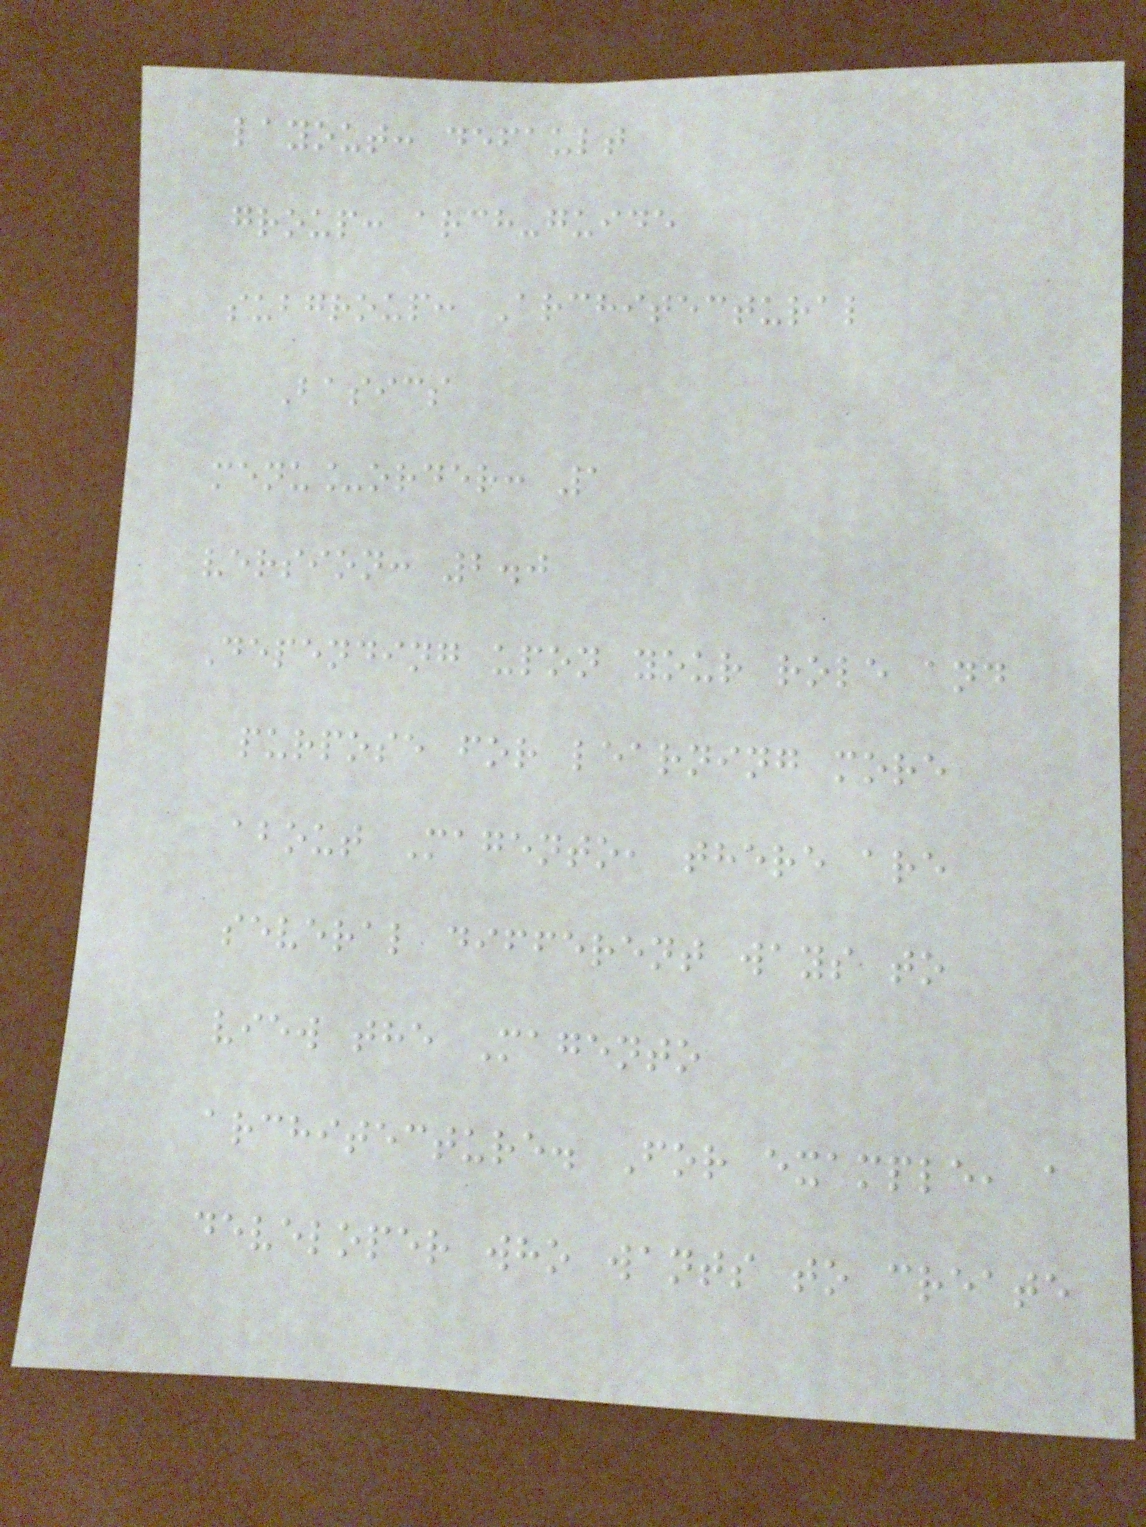layout: default
group: arch-guide
subgroup: Architectural
Basics
menu_order: 1
version: 2.0
Depending upon your role and
purpose for learning more
about Magento, there are
several different ways to
view the Magento
architecture. For example, a
developer who wants to create
